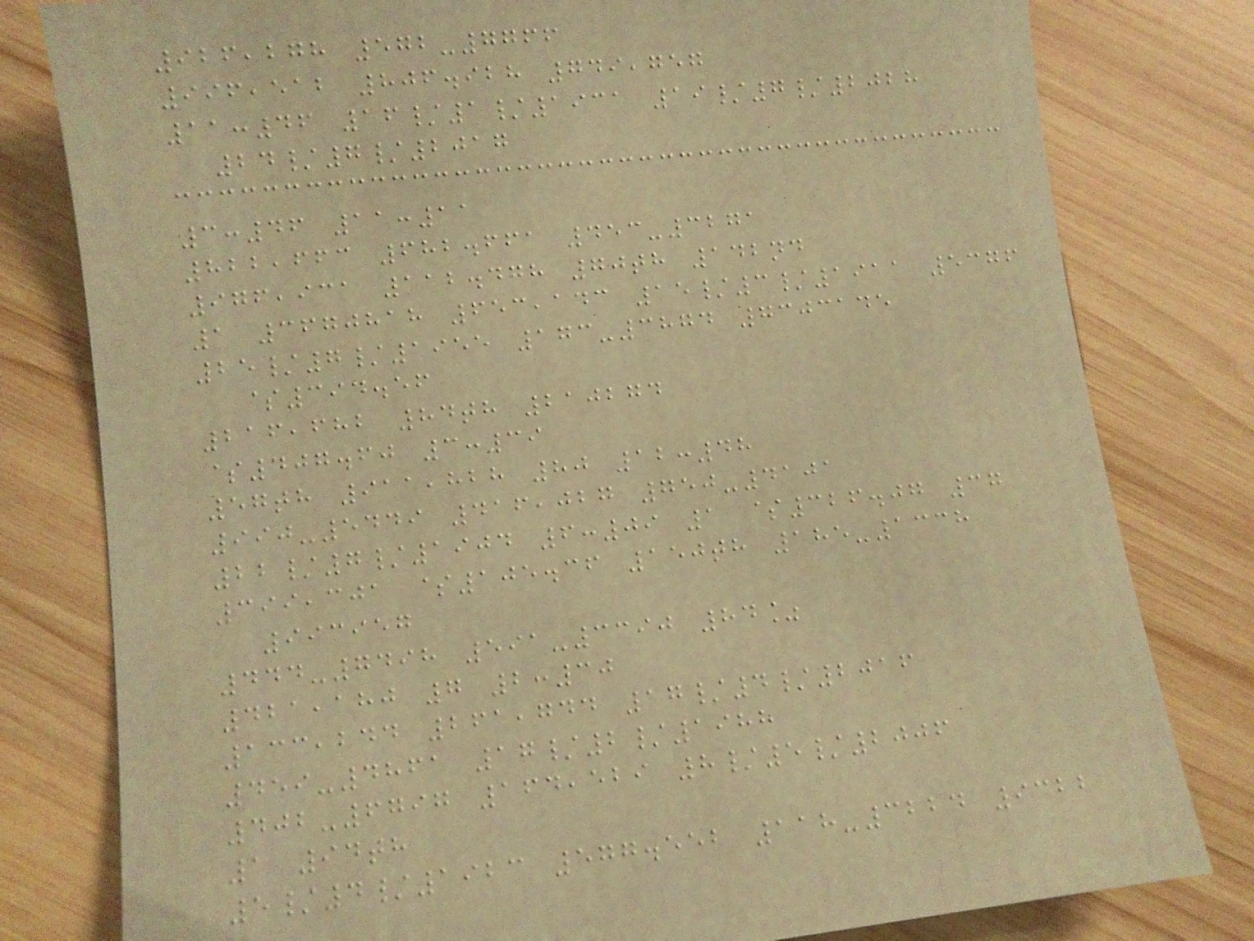926,278 572-7766
996,512 806.928 749,757
11:46 16/1/1931 19/7/2028
24/7/2017
3:46 11:11
822,663 682.661 453-3271
976,931 112.478 70th 142nd
1 3670818 653,143 15/3/1911 5376
25/7/1955 173-3874 7303145
$394.56
216,682 84th 210274
$407.60 3:39
57th 911,828 80 12:48
990-5449 416,027 750-4101
22/7/1904 6:09 1 $326.07 37
399,301 $105.36 150th 185-1338
993957
444-7498 591-3390 84%
421,180 7 2:30
133,244 261,744 17/4/2016
459-4861 17/2/1988
402-6797 164,529 8/5/2006
1 94th
5/4/1923 577.552 118-3224 9322
